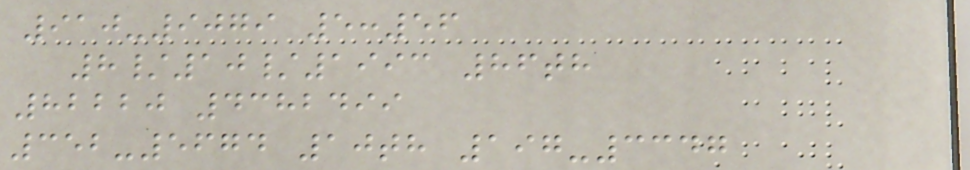910-9079 5:56
8/10/1993 86th
82220 4382499
352-5674 10th 197-3347
